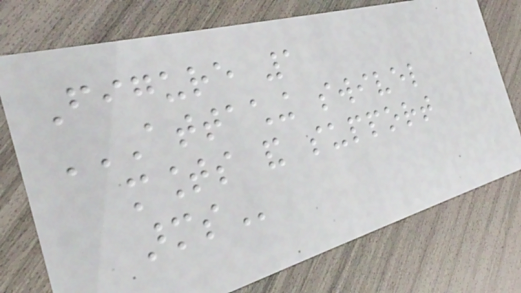Figure 1
ATTACHING SWIVEL
MOUNTS AND SUPPORT
ARMS
